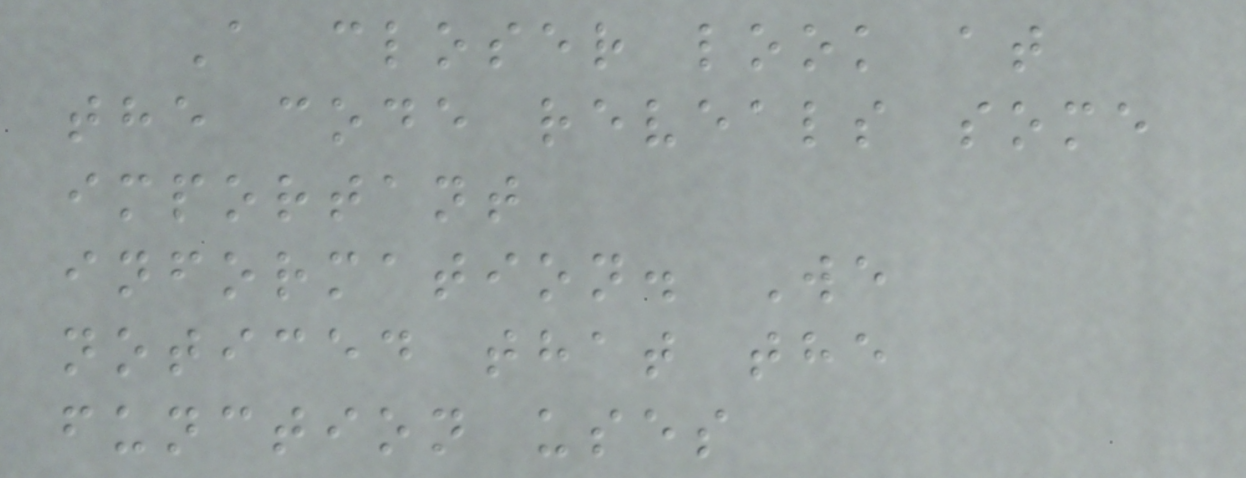A closer look at
the code reveals some
important
information. We
noticed that the
function uses
